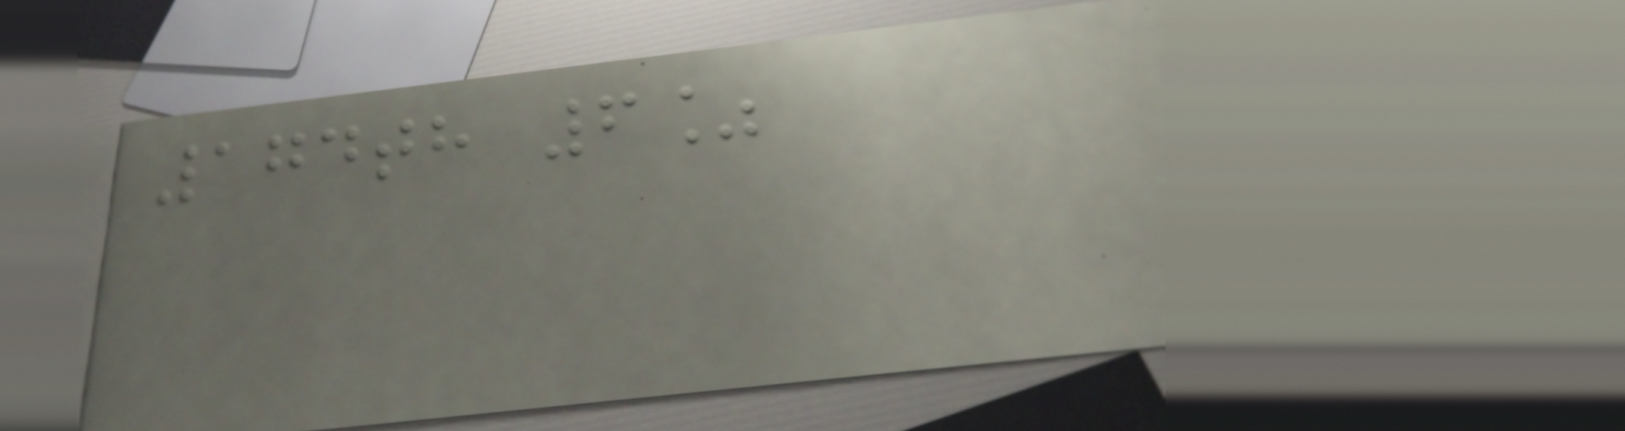174th 6%
